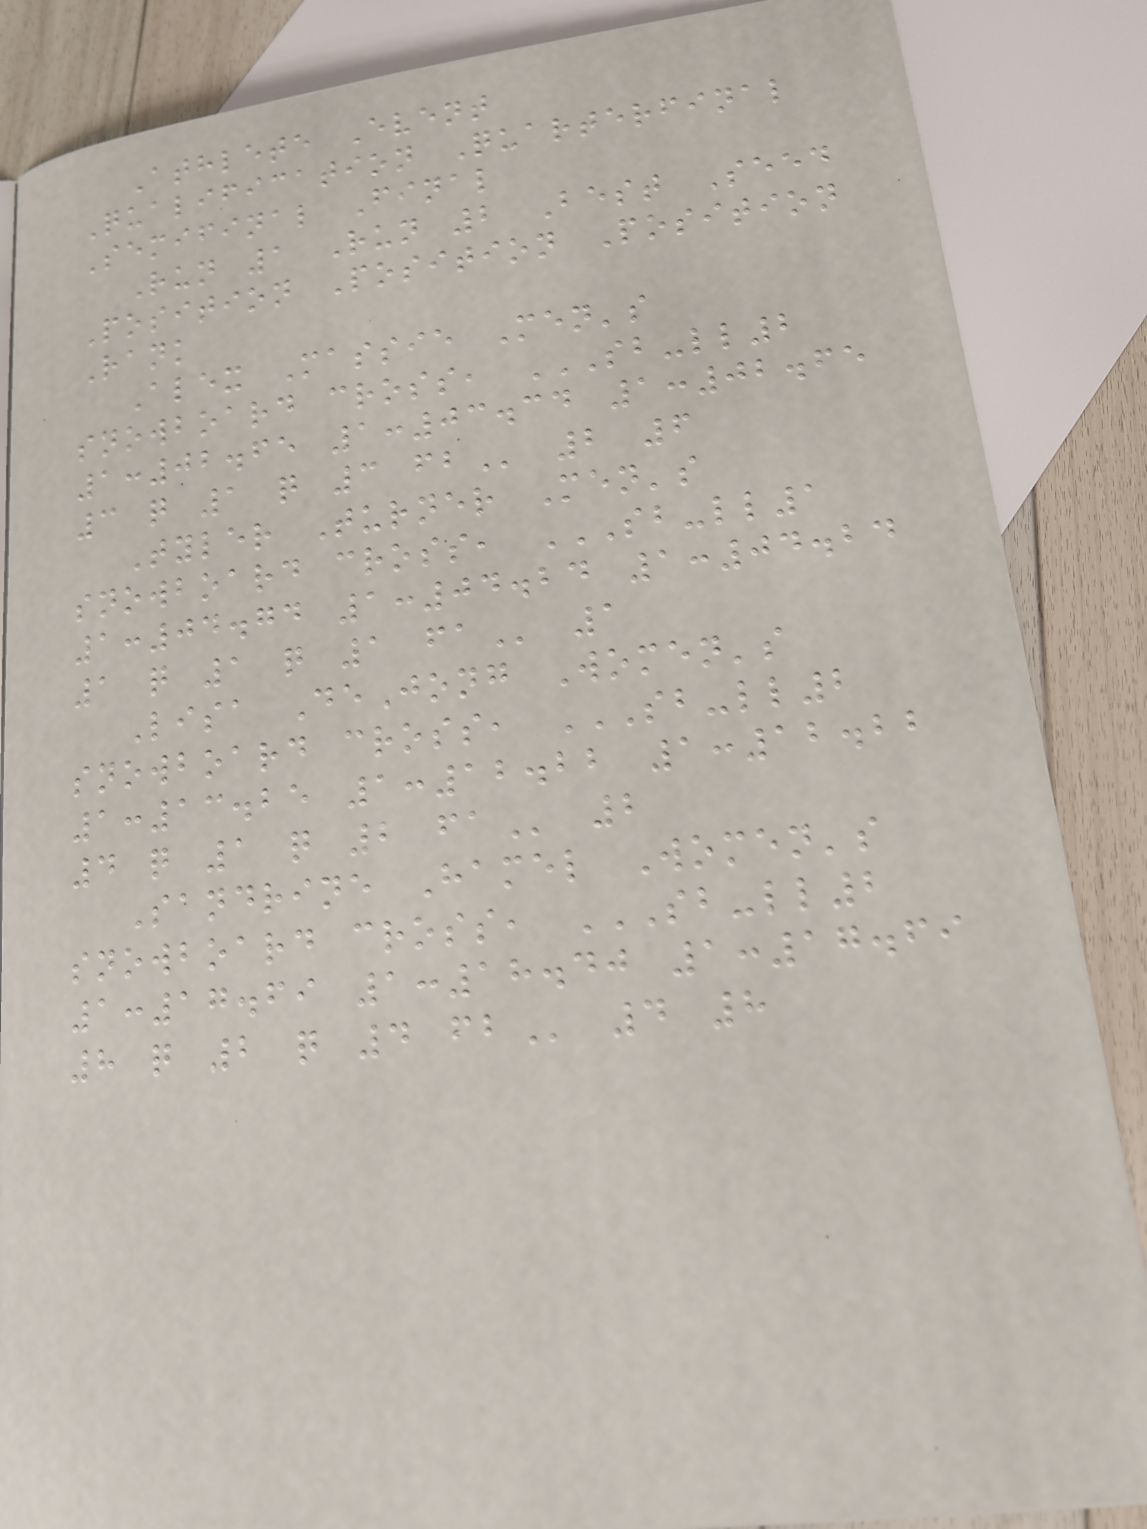Athlete Event
Qualification Quarterfinal
Semifinal Final
Run 1 Run 2 Best Seed
Position Position Position
Rank
Alex Massie Men's
snowboard cross, SB-LL2
1:02.65 1:03.34 1:02.65
3 Q 1 Q 3 FB 2 6
Tyler Turner Men's
snowboard cross, SB-LL1
1:04.74 1:04.24 1:04.24
1 Q 1 Q 1 FA 1
Lisa DeJong Women's
snowboard cross, SB-LL2
1:13.25 1:12.22 1:12.22
4 Q 1 Q 2 FA 2
Sandrine Hamel Women's
snowboard cross, SB-LL2
1:17.69 1:18.40 1:17.69
8 Q 2 Q 4 FB 4 8
